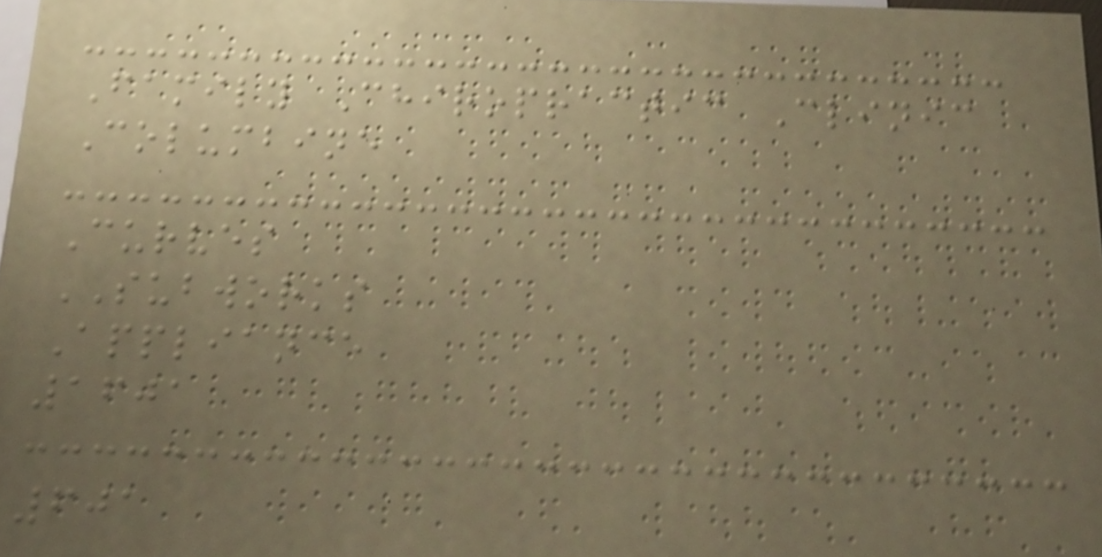Family Chiropractic Clinic
Columbine
Curves
SUBWORKS
Appliance
1601
601
